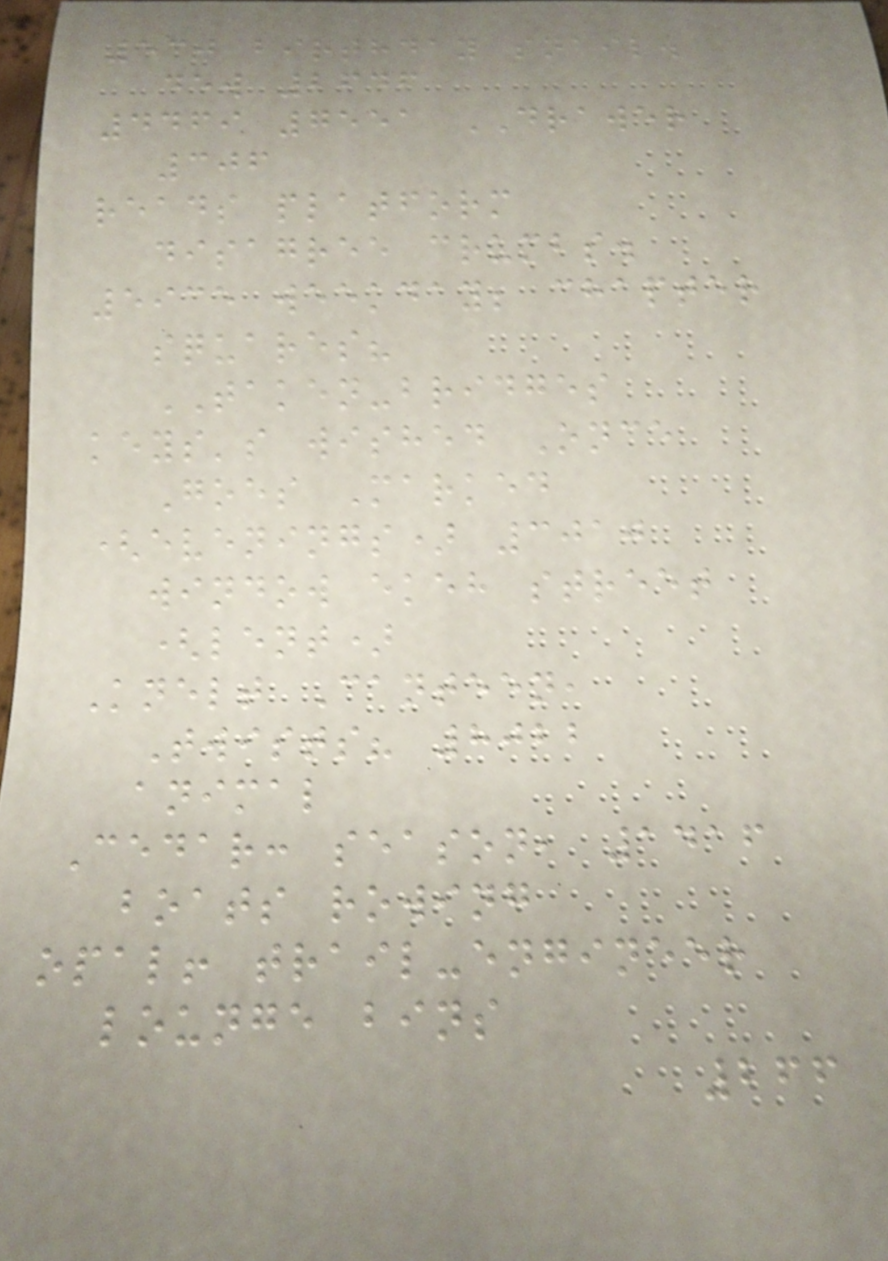530 birthday snail.
dew 2646
4469 7551 DRAWER
306
reads platform
disagree crumbs.
5935 weekday; chapter
squares?
TAKEN-bridges
keys's wished Once
Goes Marked
(evenings) 3010
window ekeh street
(lent)
Knelt Canteen,
Twists? 8022
animal
Cedar: season, 1416
boats rowing
opal! trail-engineer
lounge bins
266
